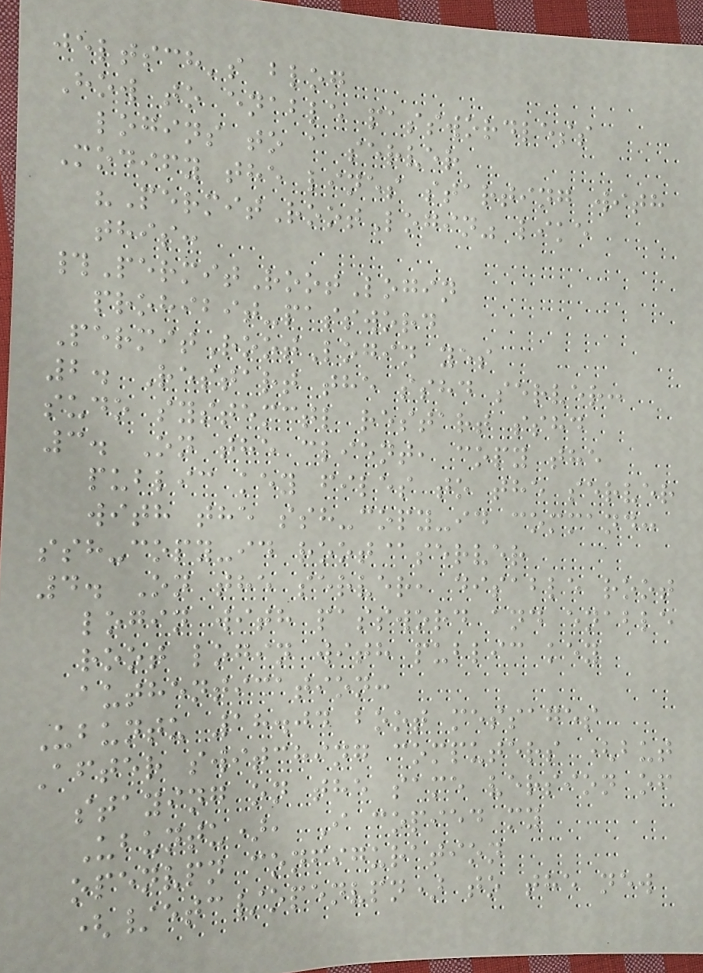jeltsch's blog
How to enable passwordless
logins to a server
Modify the lines starting with
"PermitRootLogin" like
this:
#PermitRootLogin
prohibit-password
PermitRootLogin yes
2. Restart the sshd server:
sudo systemctl restart sshd
3. On the client, copy the
public key files to the server
with the ssh-copy-id command:
ssh-copy-id root@server
4. On the server, disable root
login with password and enable
root login with public key
authentication:
Ubuntu 18.04 boot messages
After switching computers (but
staying on the same version of
Ubuntu), I copied my
openvpn configuration
(/etc/openvpn) to the new
